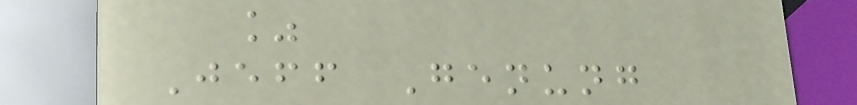%
Jeff Genung
